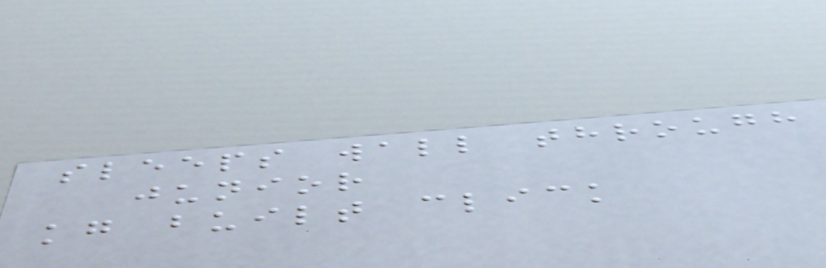sleeps wall through
junior
kg built click
